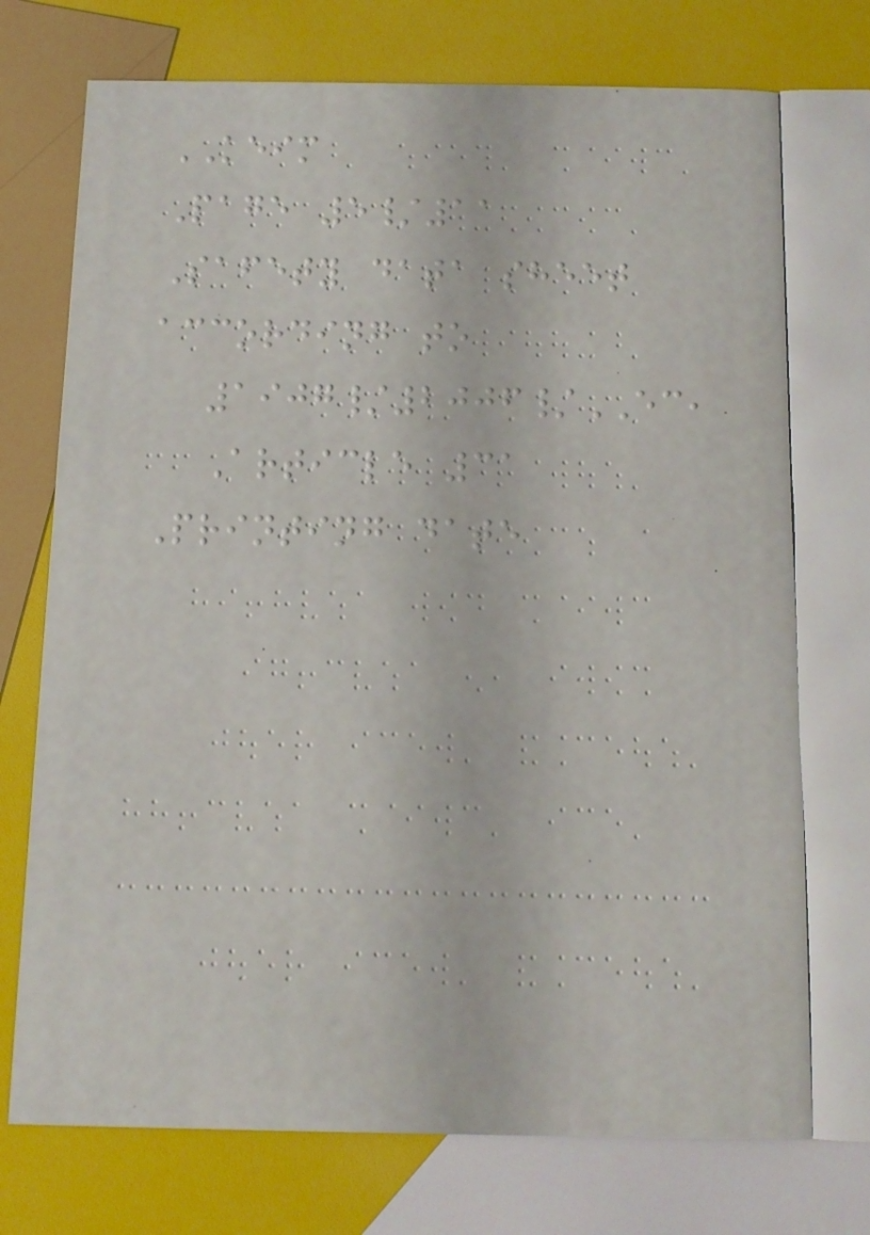KEIM
Page 5/11
Safety data sheet
according to
1907/2006/EC,
Article 31
Printing date
